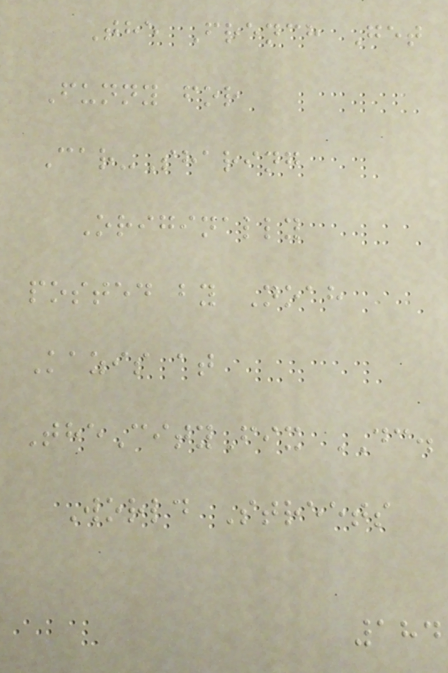The French Get
Funny for
Car-Sharing
Originally
posted by Noah
Kazis at
TheCityFix DC.
World Streets
184
